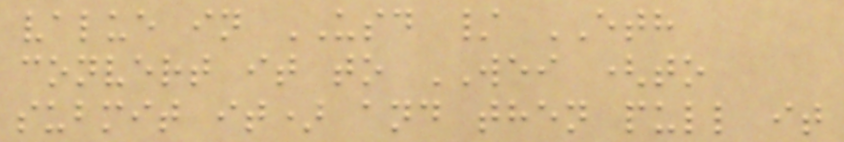value in USD / ETH
convert it to WEI (to
submit it) and then pull it
